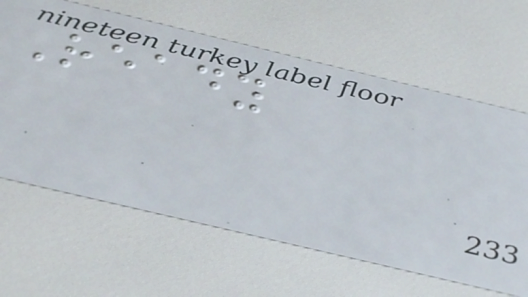Ready
